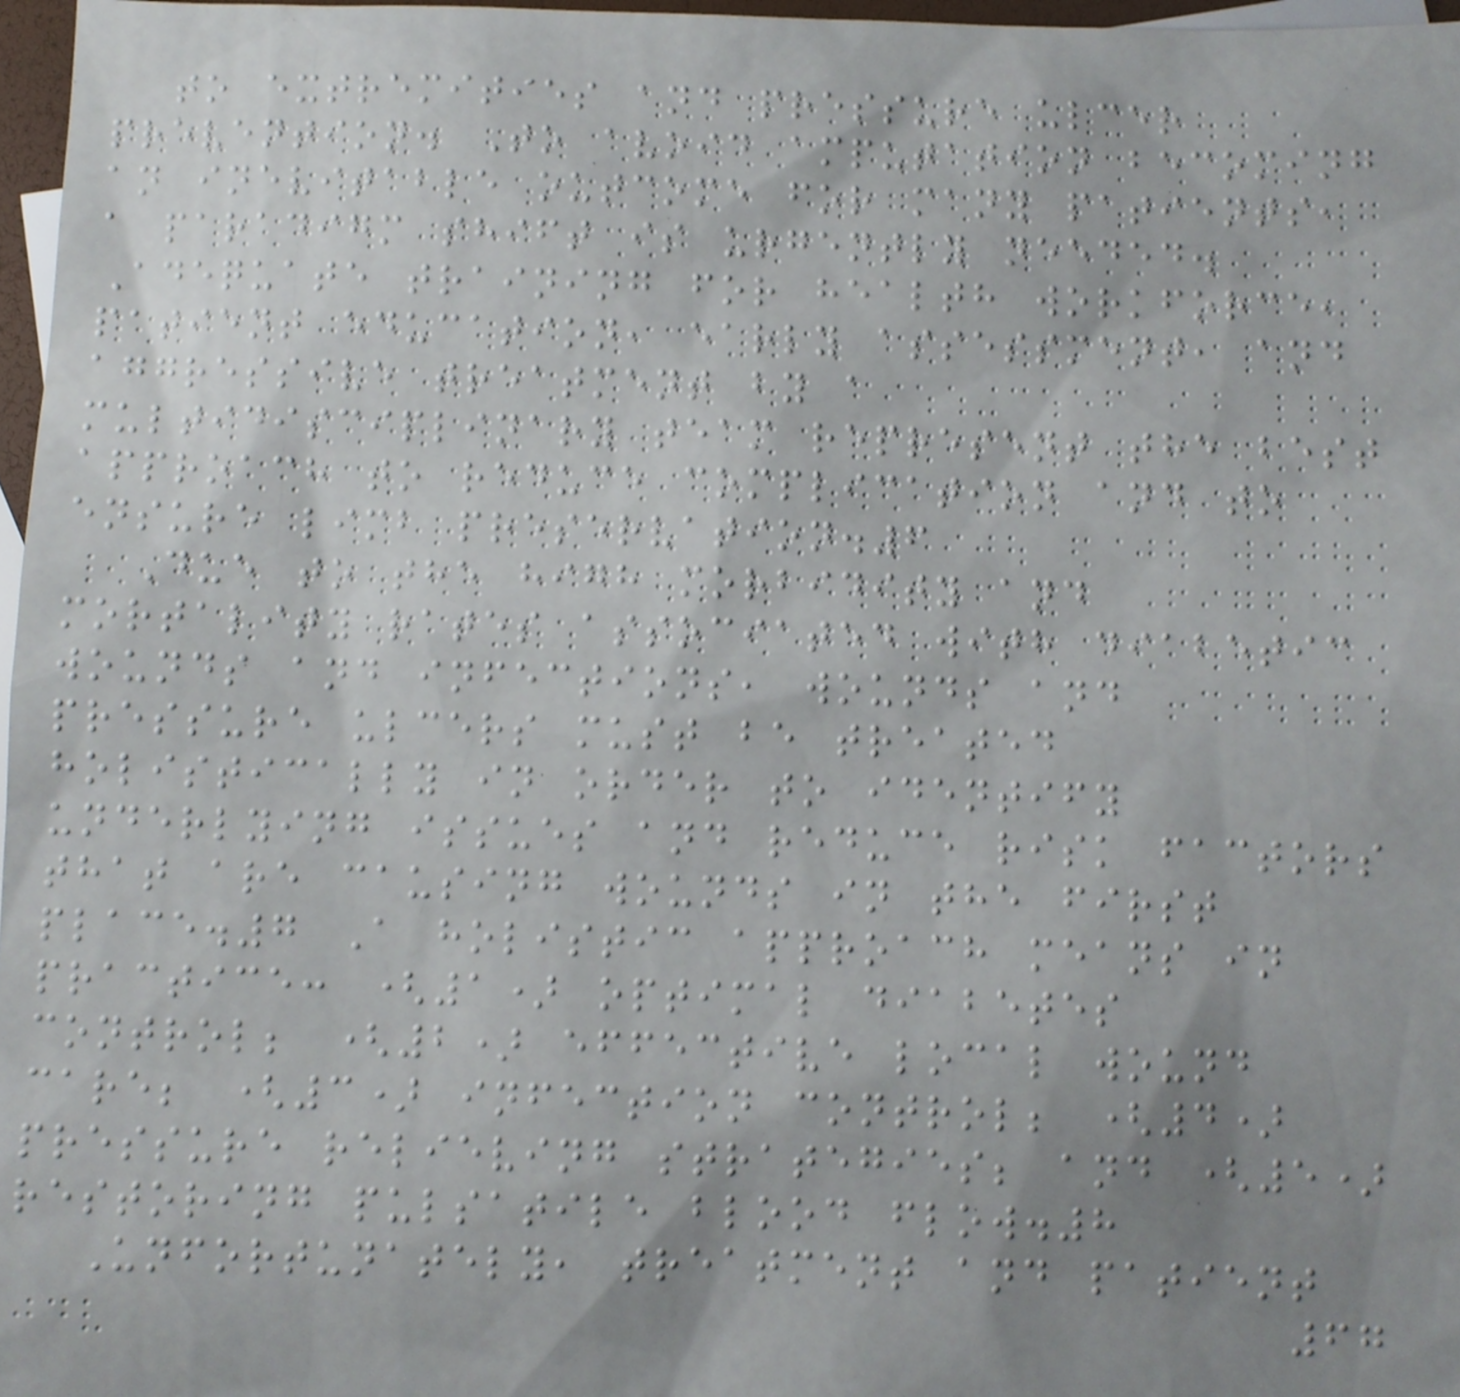to extremities and pressure ulcer
prevention. To avoid amputation becoming
an inevitable outcome for many patients,
a paradigm shift is urgently needed.
Adequate training for health workforce,
patient education, early assessment, and
aggressive treatment by a
multidisciplinary team represent the best
approach to reduce complication and to
ensure limb preservation.6
Due to the high morbidity and
mortality rates associated with diabetic
wounds and infections, wounds and
pressure ulcers must be treated
holistically in order to identify
underlying issues and reduce risk factors
that are causing wounds in the first
place.7 A holistic approach means in
practice: (1) optimal diabetes
control; (2) effective local wound
care; (3) infection control; (4)
pressure relieving strategies; and (5)
restoring pulsatile blood flow.8
Unfortunately, treatment and patient
67
